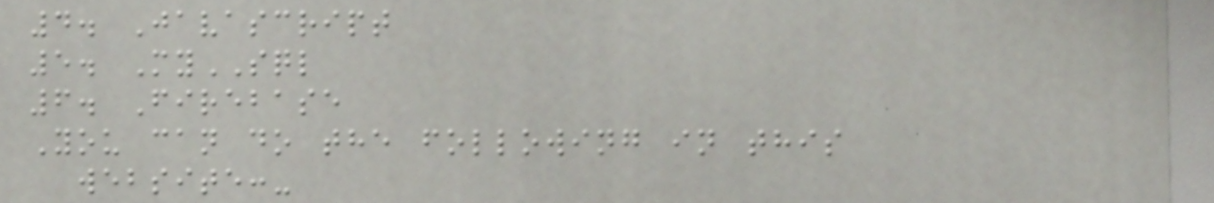4. Javascript
5. MySQL
6. Firebase
You can do the following in this
website:-
